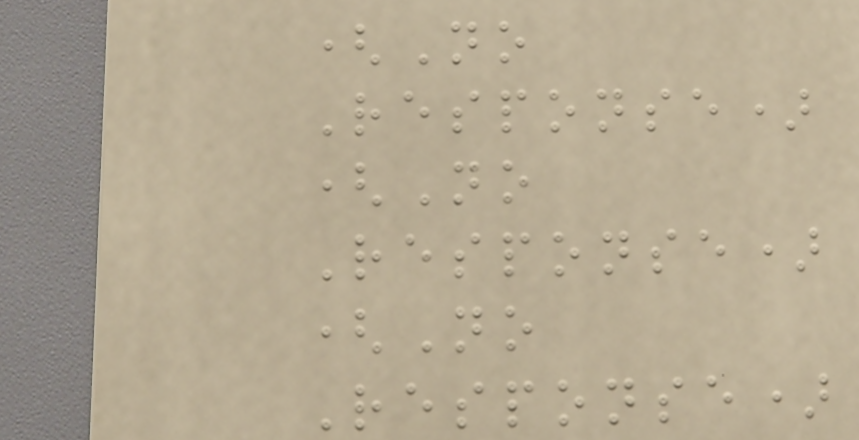(No
Response)
(No
Response)
(No
Response)
